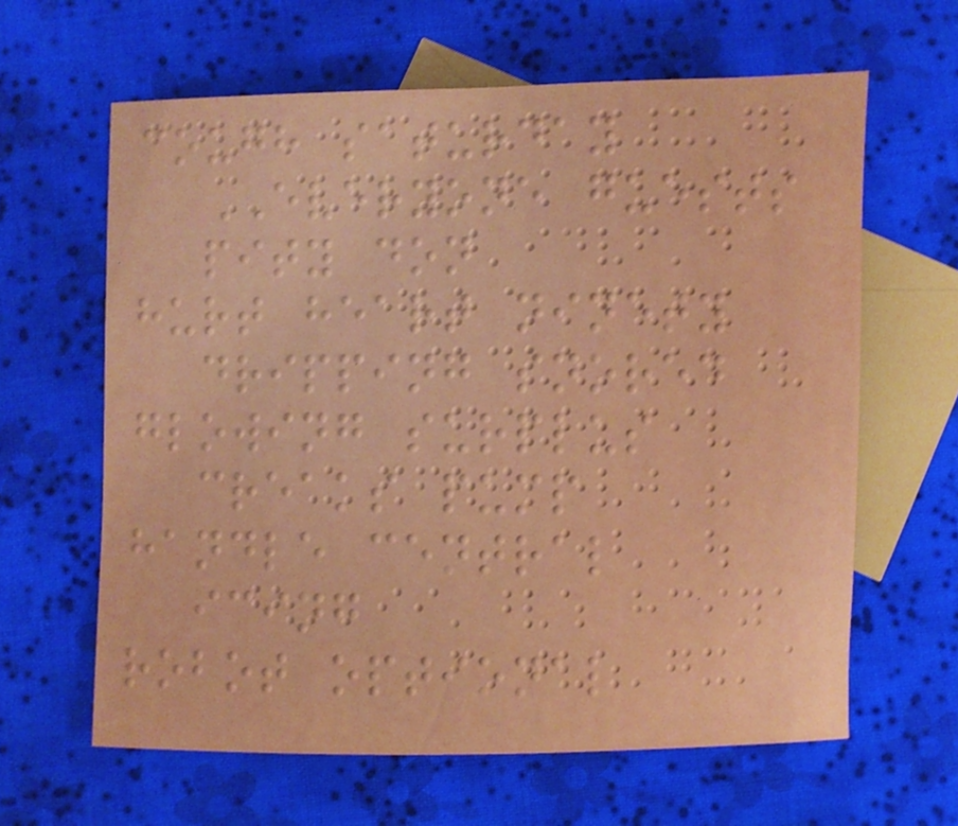cough saturday
EVERYONE guests
pity don
hurt heart ninety
dripping snored
glowing surplus
creaks pump
handle central
icing
robot optional
